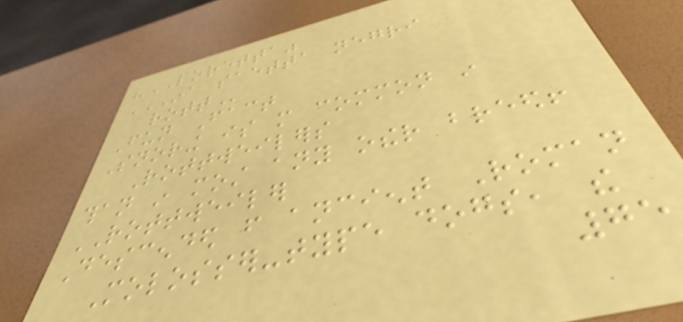"LORETTA"
INA SAETTA NEGRI
ROTT
Fun Fact
Snoring is more common in
Rottweilers
than in most any other breed!
ROTTWEILER
Descended from ancient Roman
Molosser-type dogs, the
75
